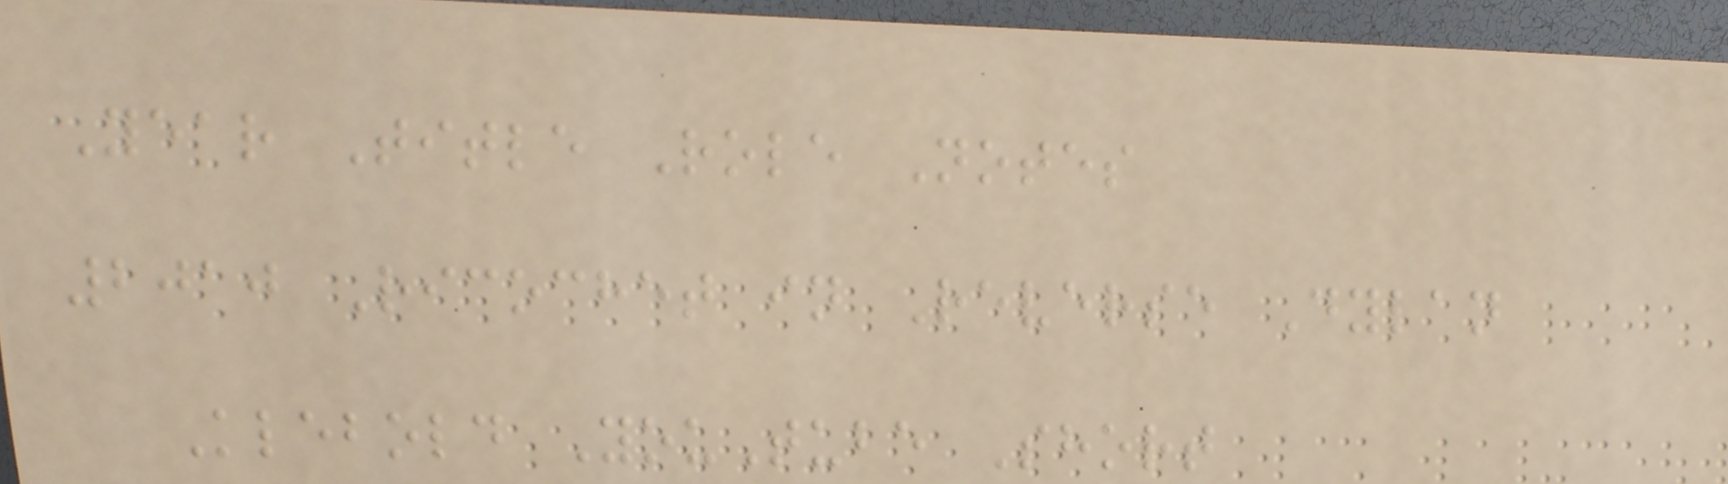Year Title Role Notes
2010 Ricochet in Reverse Dylan
Klebold YouTube Short
